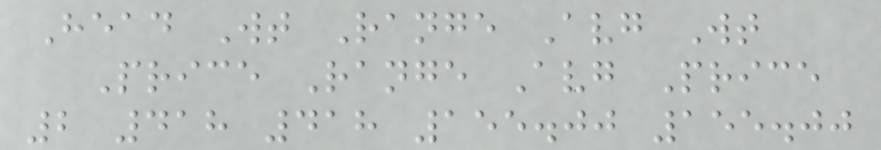Head Wt Range Avg Wt
Price Range Avg Price
2 418 418 155.00 155.00
